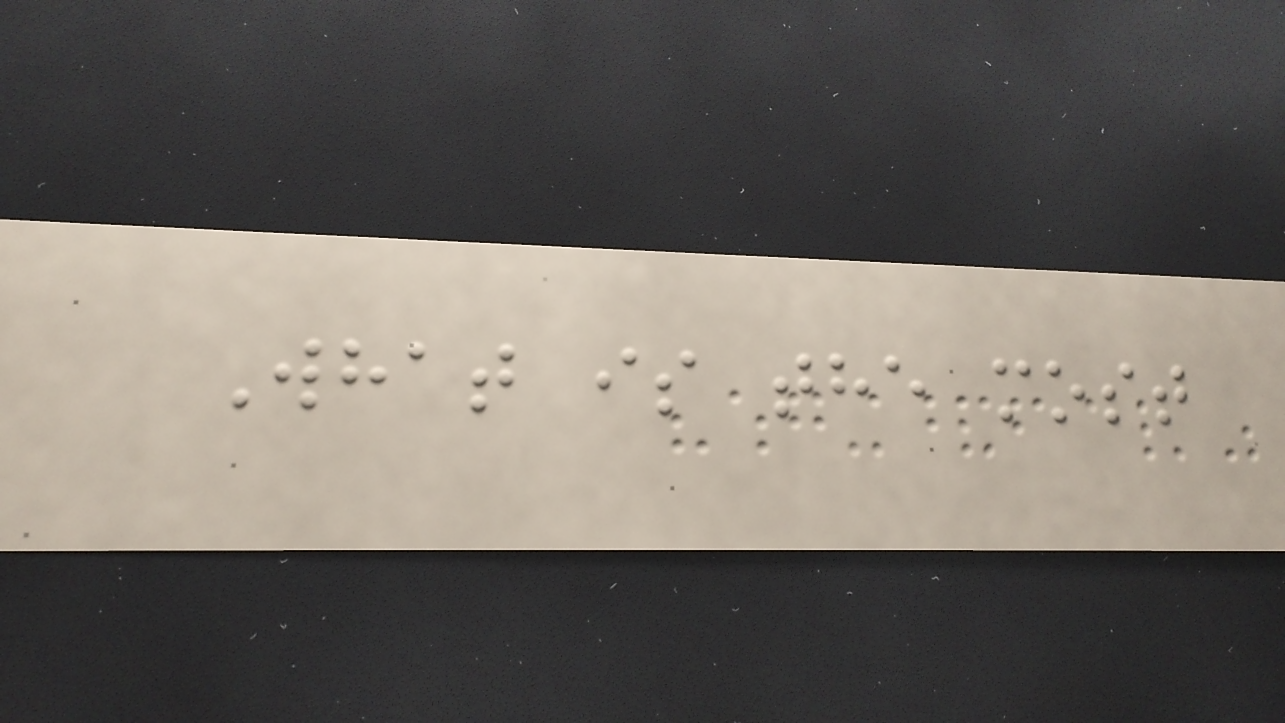What is the most
